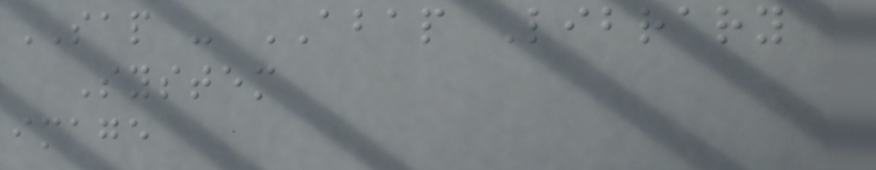SAP - ABAP Library
System
image
